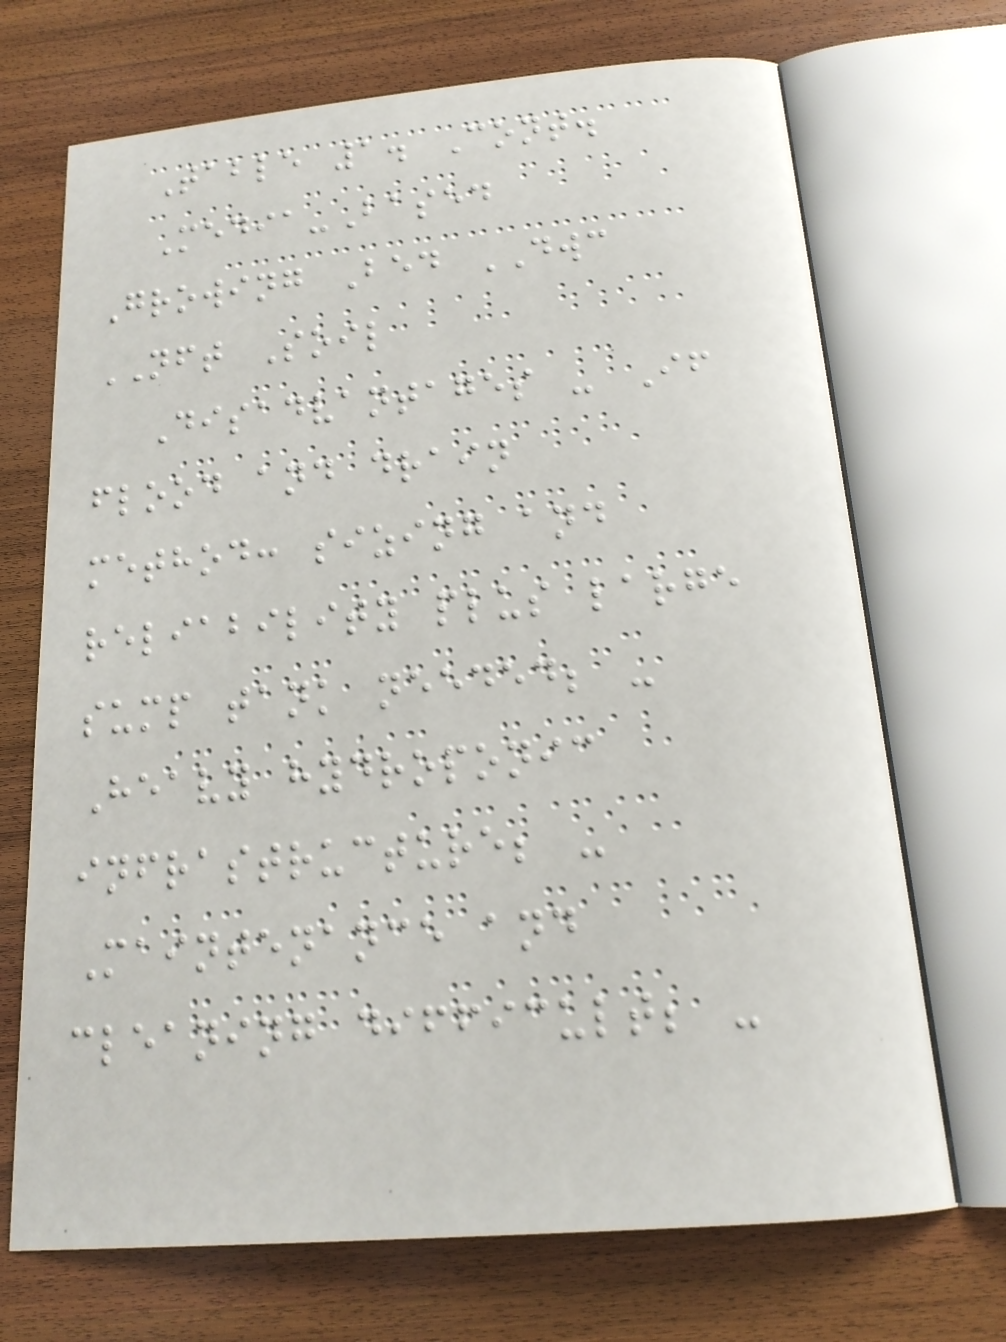Table 1. Cont.
Media-Based
Growing Bed DWC
NFT Soil
Disadvantages - If
flood and drain
method: sizing and
reliability plus large
sump tank needed; -
Heavy hydroponic
infrastructure; -
Maintenance and
cleaning difficult; -
